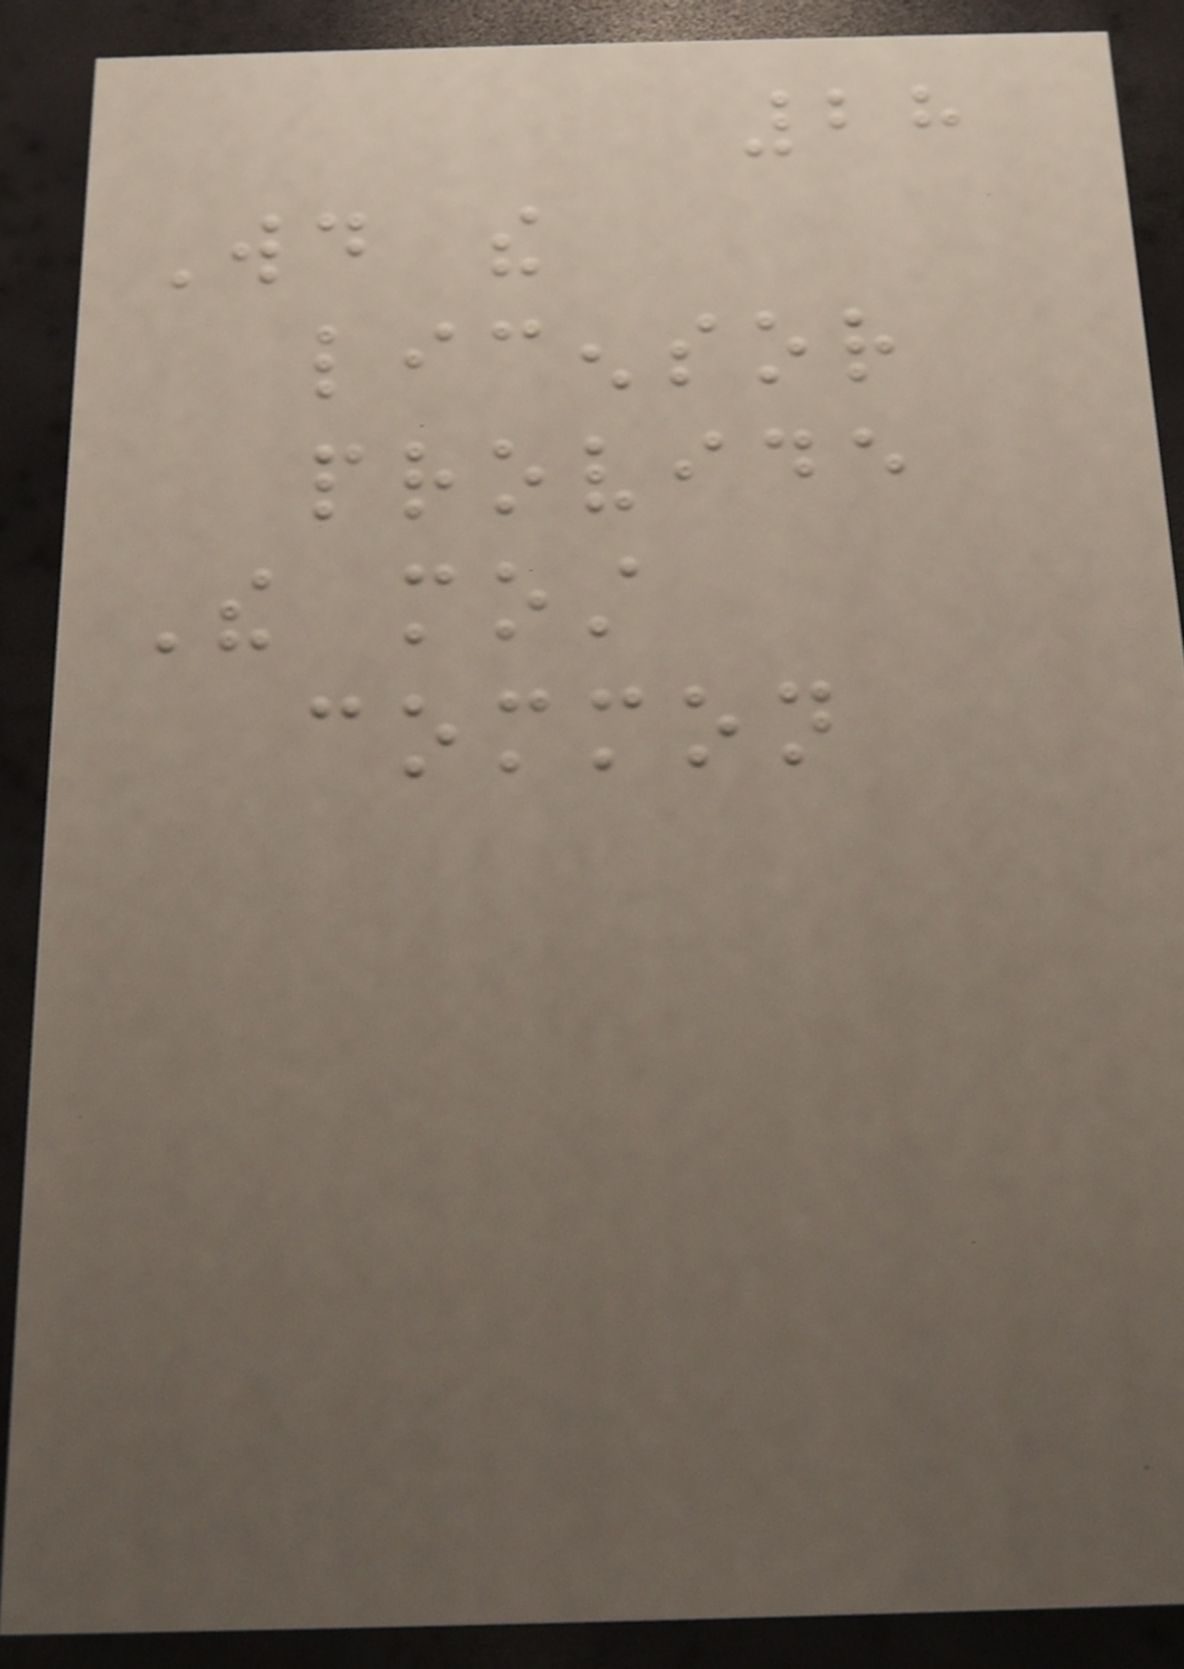28
Would the
licensor
provide
The most
common
